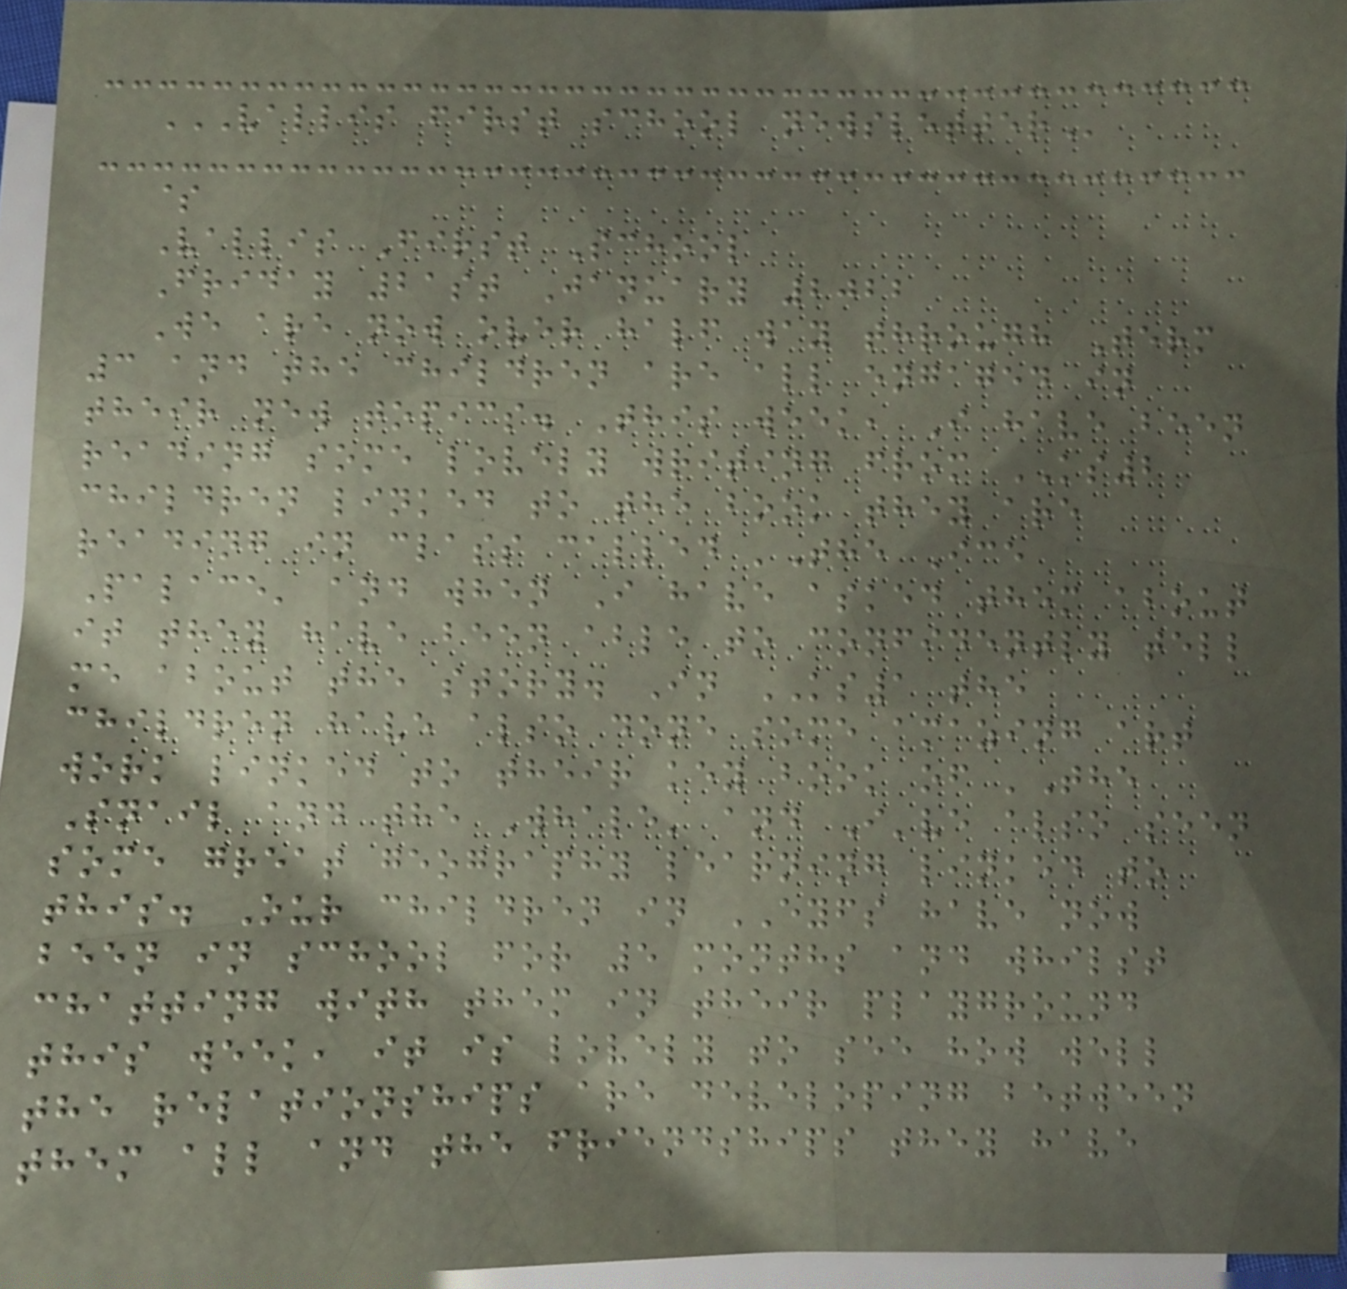VALLIS FIRST SCHOOL NEWSLETTER
$
Vallis First School
Friday 21st January 2022
We are now over half way through Term
3 and the children are all engaged in
their new topics. This week, I have been
reading some lovely writing from KS2
children linked to the book they are
reading in class called 'The Ice
Palace' and when I have asked them about
it they have been able to confidently tell
me about the story. In KS1 the
children have also done some amazing art
work linked to their key book of 'The
Snail and the Whale' and I've also seen
some great geography learning linked to
this. Our children in EYFS have now
been in school for 5 months and whilst
chatting with them in their playground
this week, it is lovely to see how well
the relationships are developing between
them all and the friendships they have
